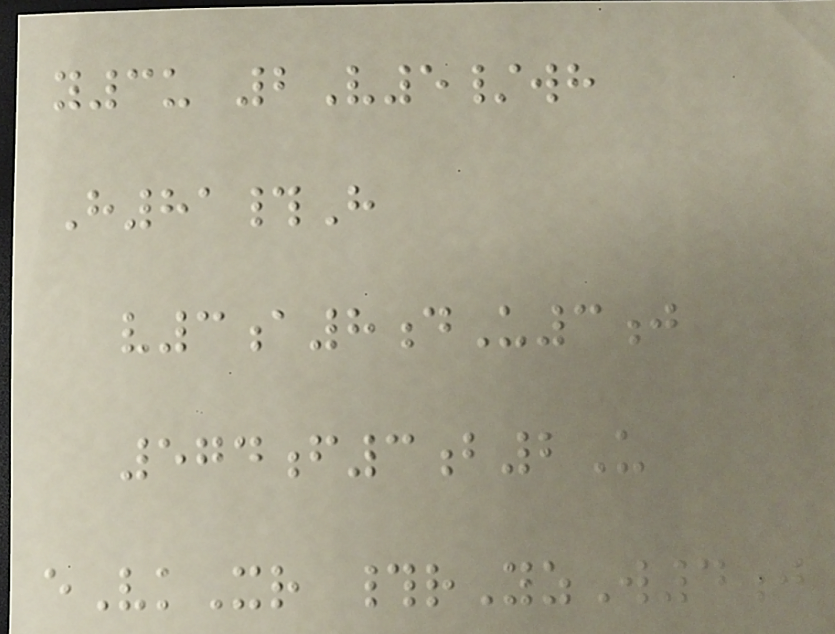y3u 2V5/wh
H81#H
v3a8dU3j
574f3b2U
eVkXr #rYzW4j
